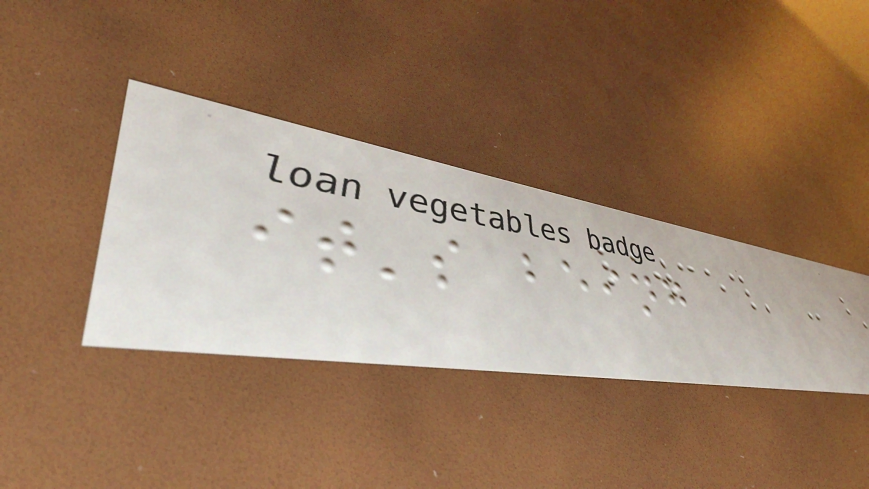it's being
